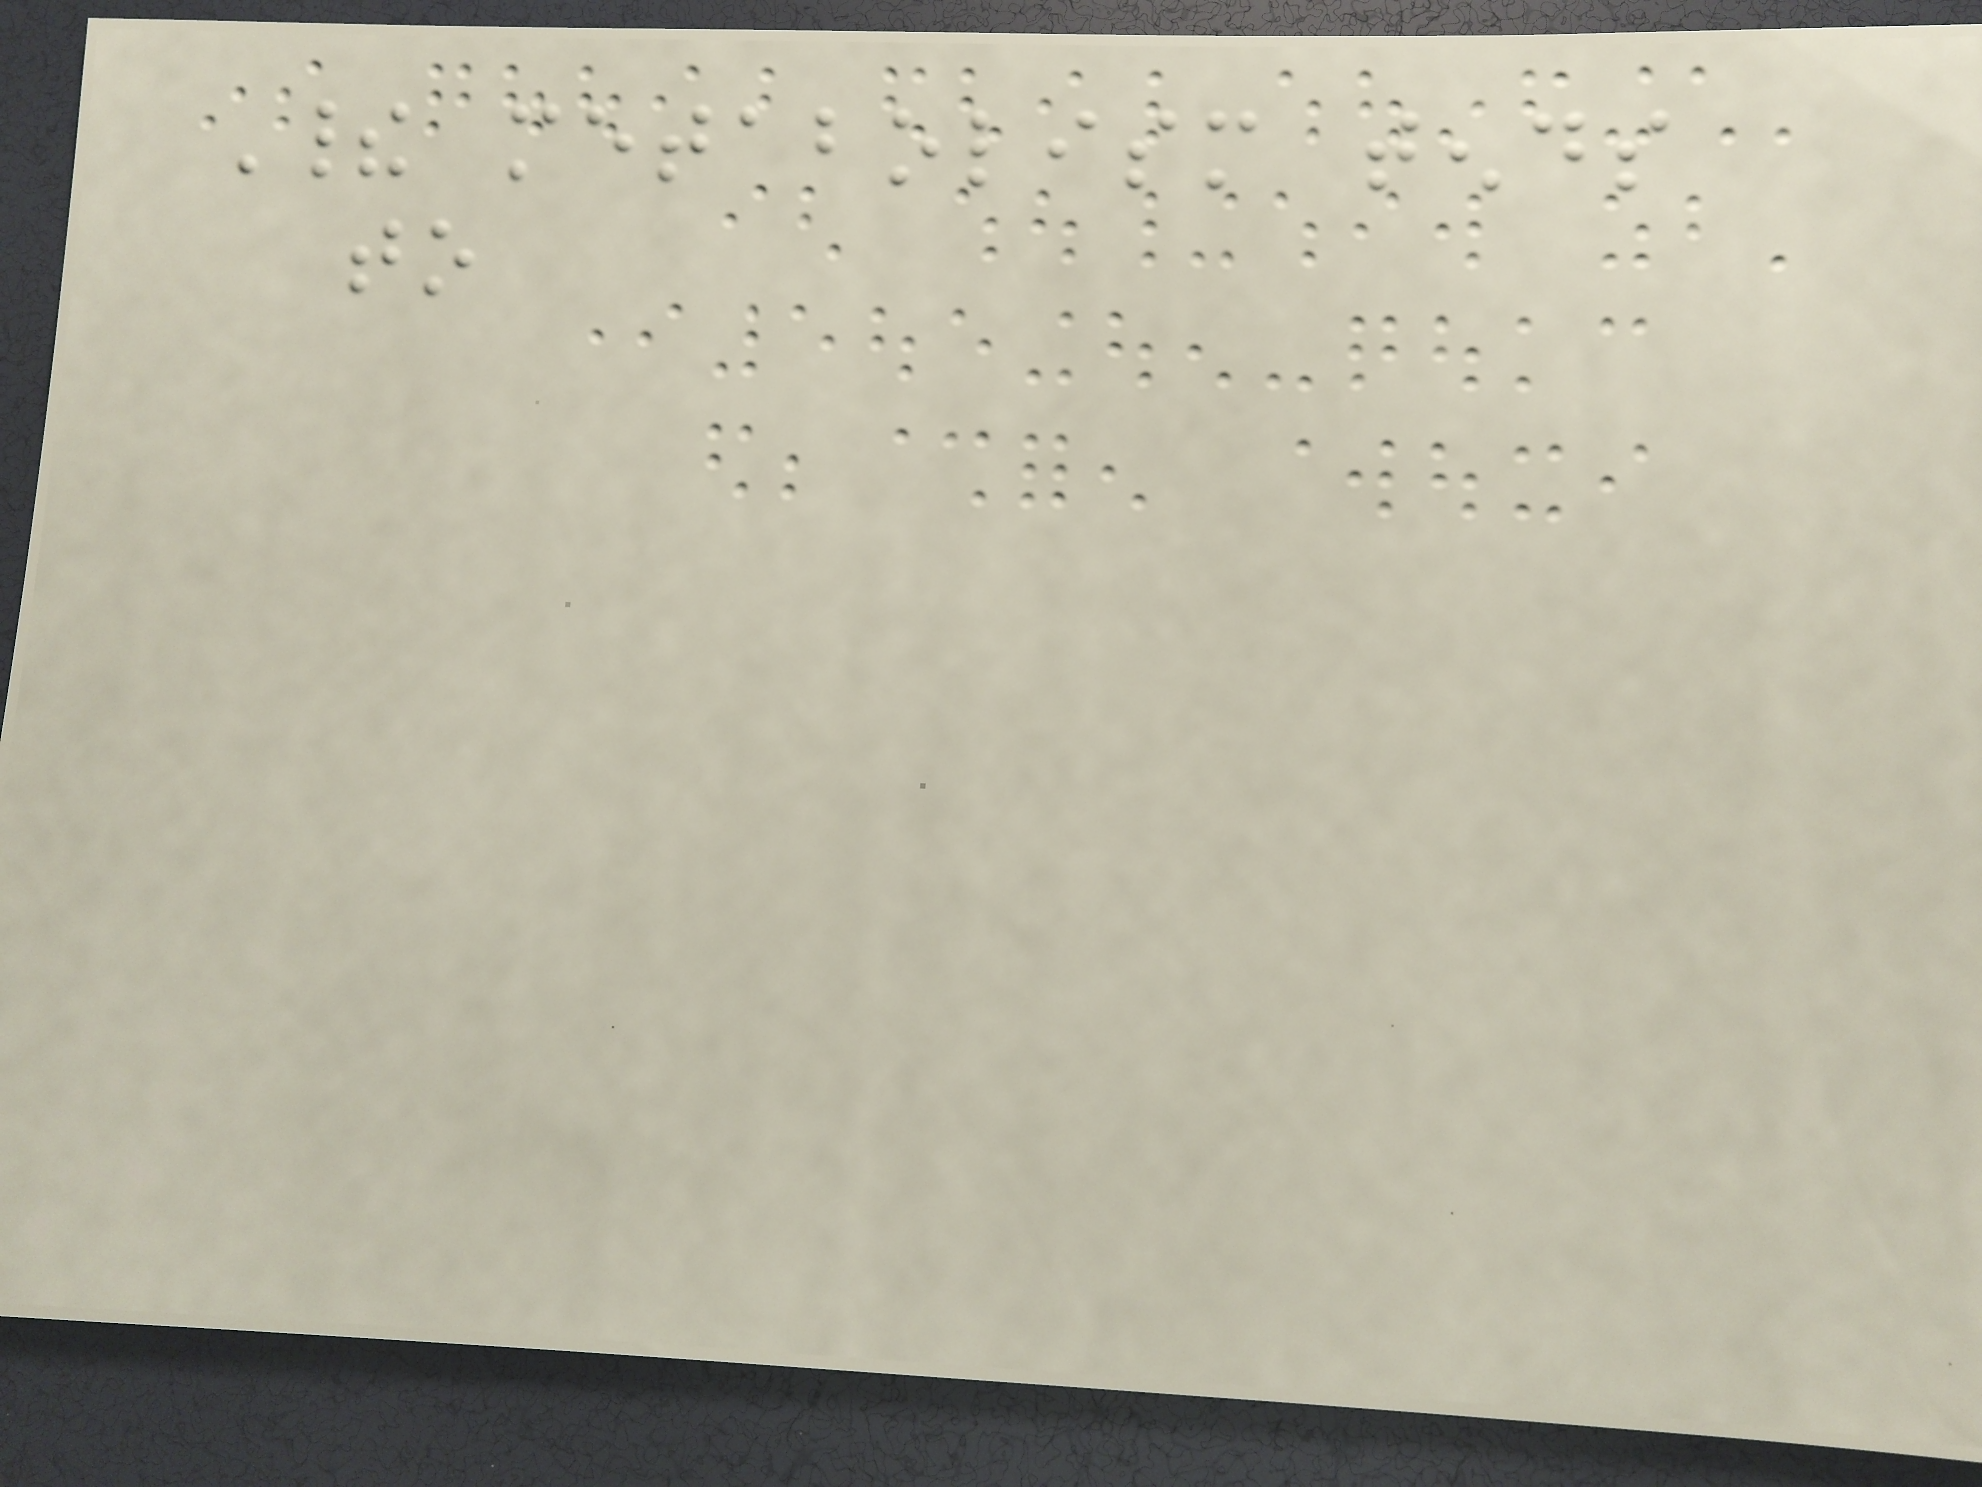Their metabolism tends
to
